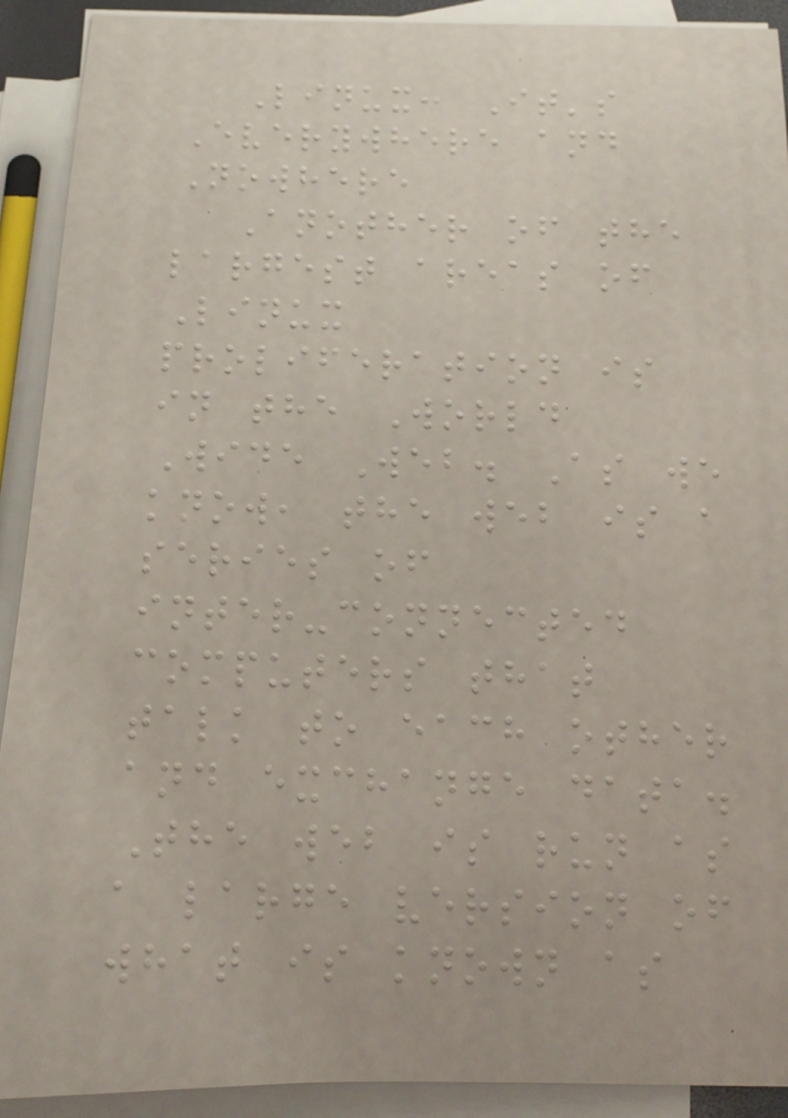Linux: It's
Everywhere and
Nowhere
Another of the
largest areas of
Linux
proliferation is
in the World
Wide Web. As we
know, the web is a
series of
inter-connected
computers that
talk to each other
and exchange data.
The web is run as
a large version of
what is known as
